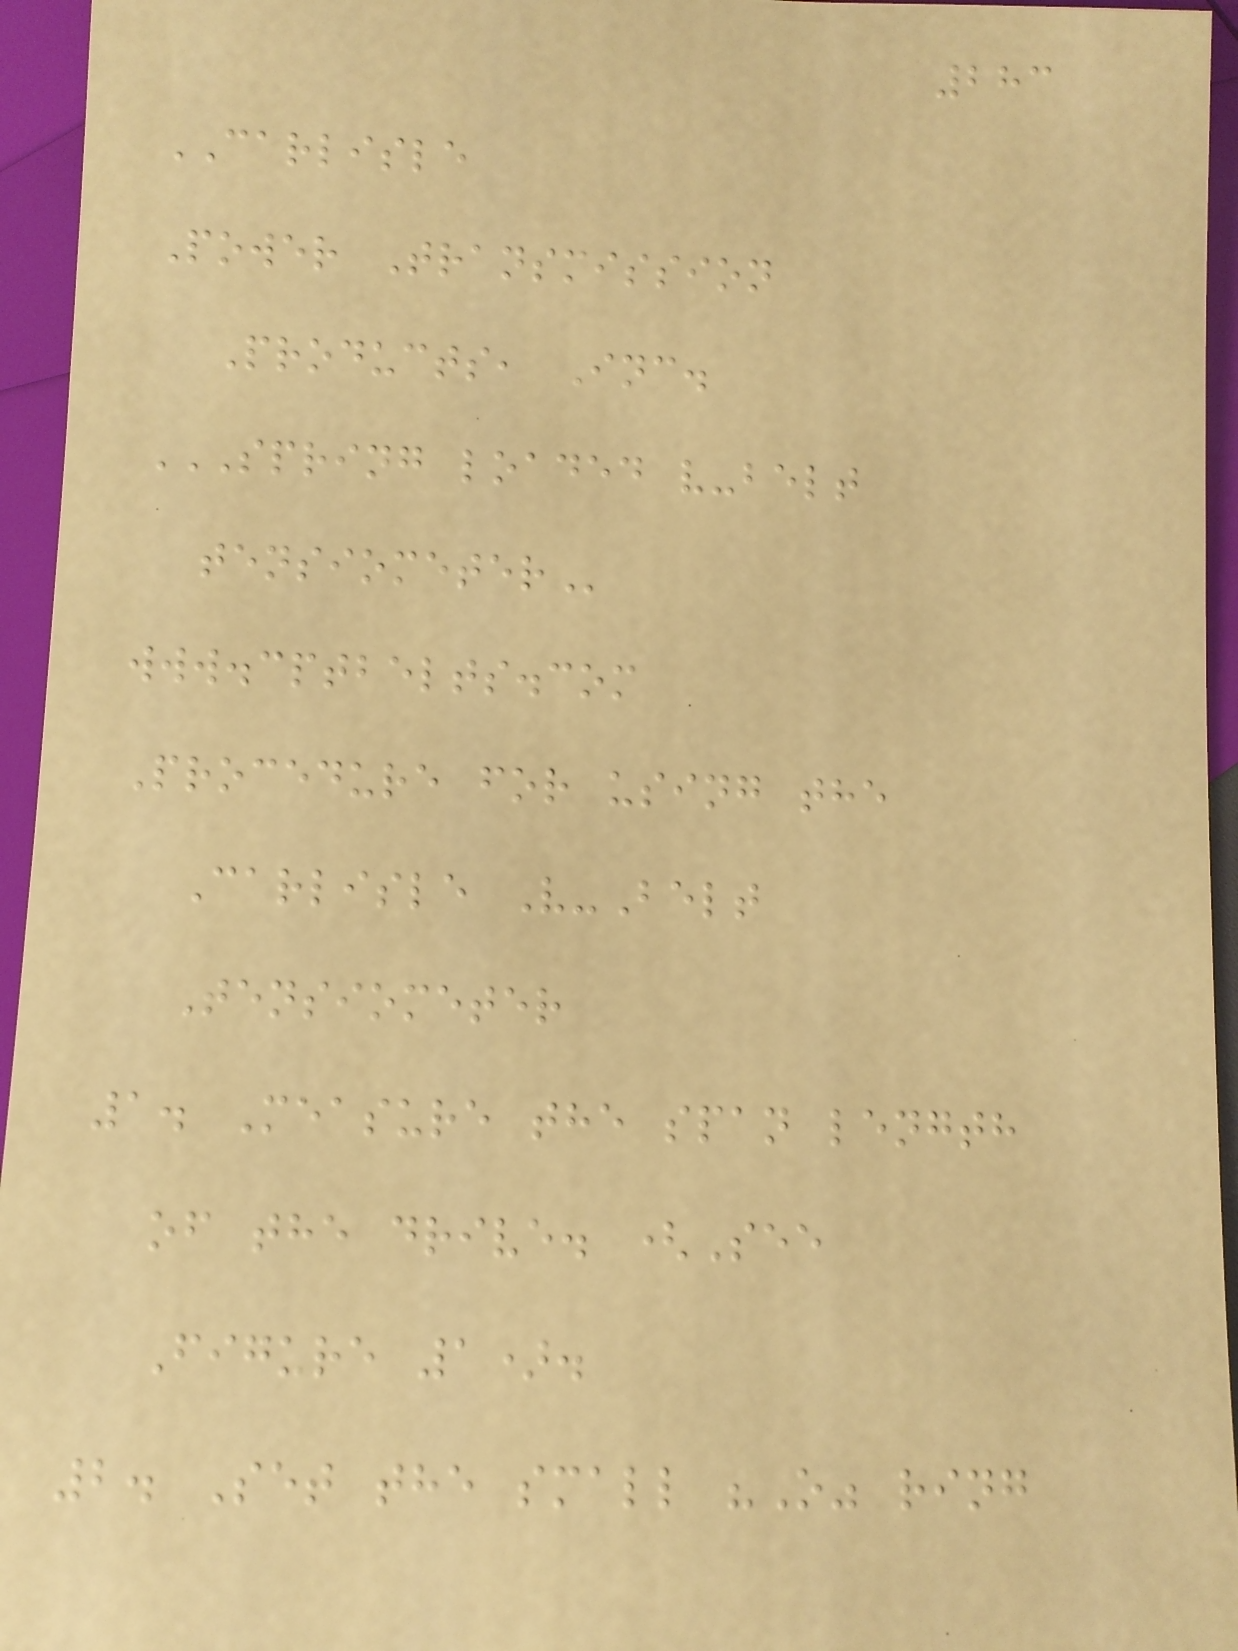283
CARLISLE
Power Transmission
Products, Inc.
SPRING LOADED V-BELT
TENSIOMETER
www.cptbelts.com
Procedure for using the
Carlisle V-Belt
Tensiometer
1. Measure the span length
of the drive. (See
Figure 1).
2. Set the small "O" ring
